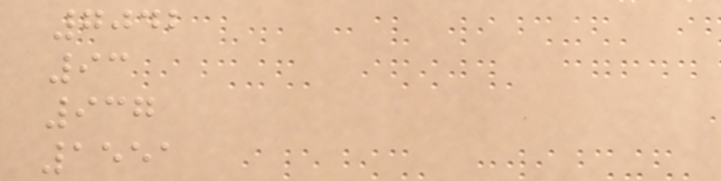7042
93
937
1551
